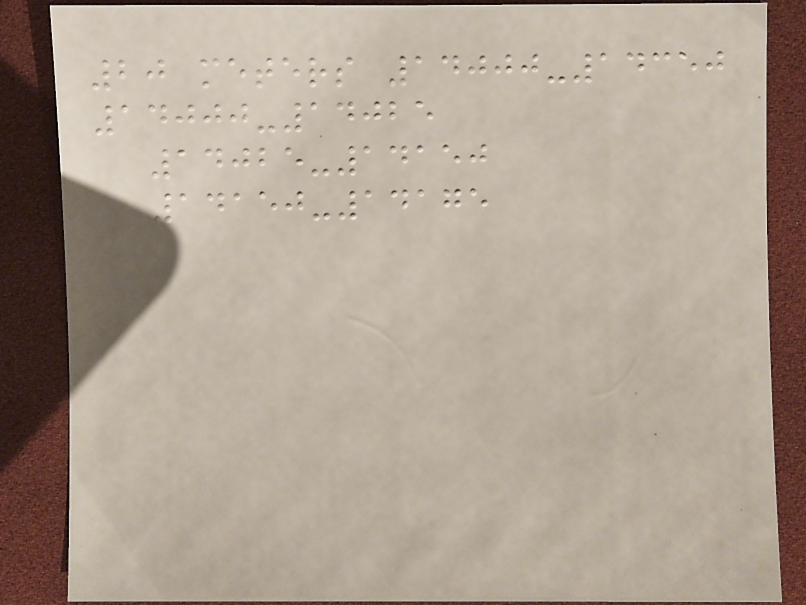20 meters 14000-14350
14000-14025
14025-14150
14150-14175
